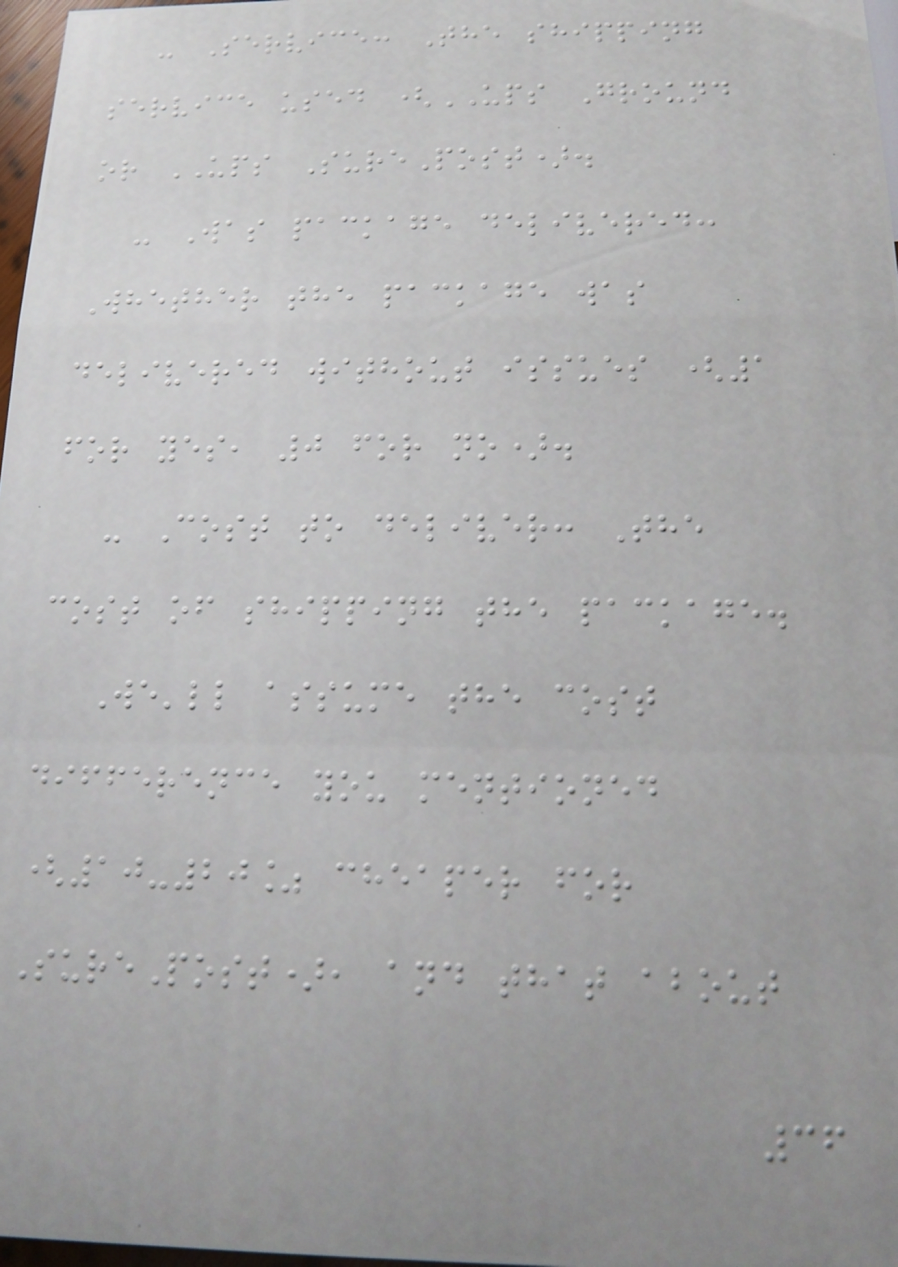- Service: The shipping
service used (UPS Ground
or UPS SurePost).
- Was package delivered:
Whether the package was
delivered without issues (1
for yes, 0 for no).
- Cost to deliver: The
cost of shipping the package.
We'll assume the cost
difference you mentioned
(10-20% cheaper for
SurePost), and that about
36
